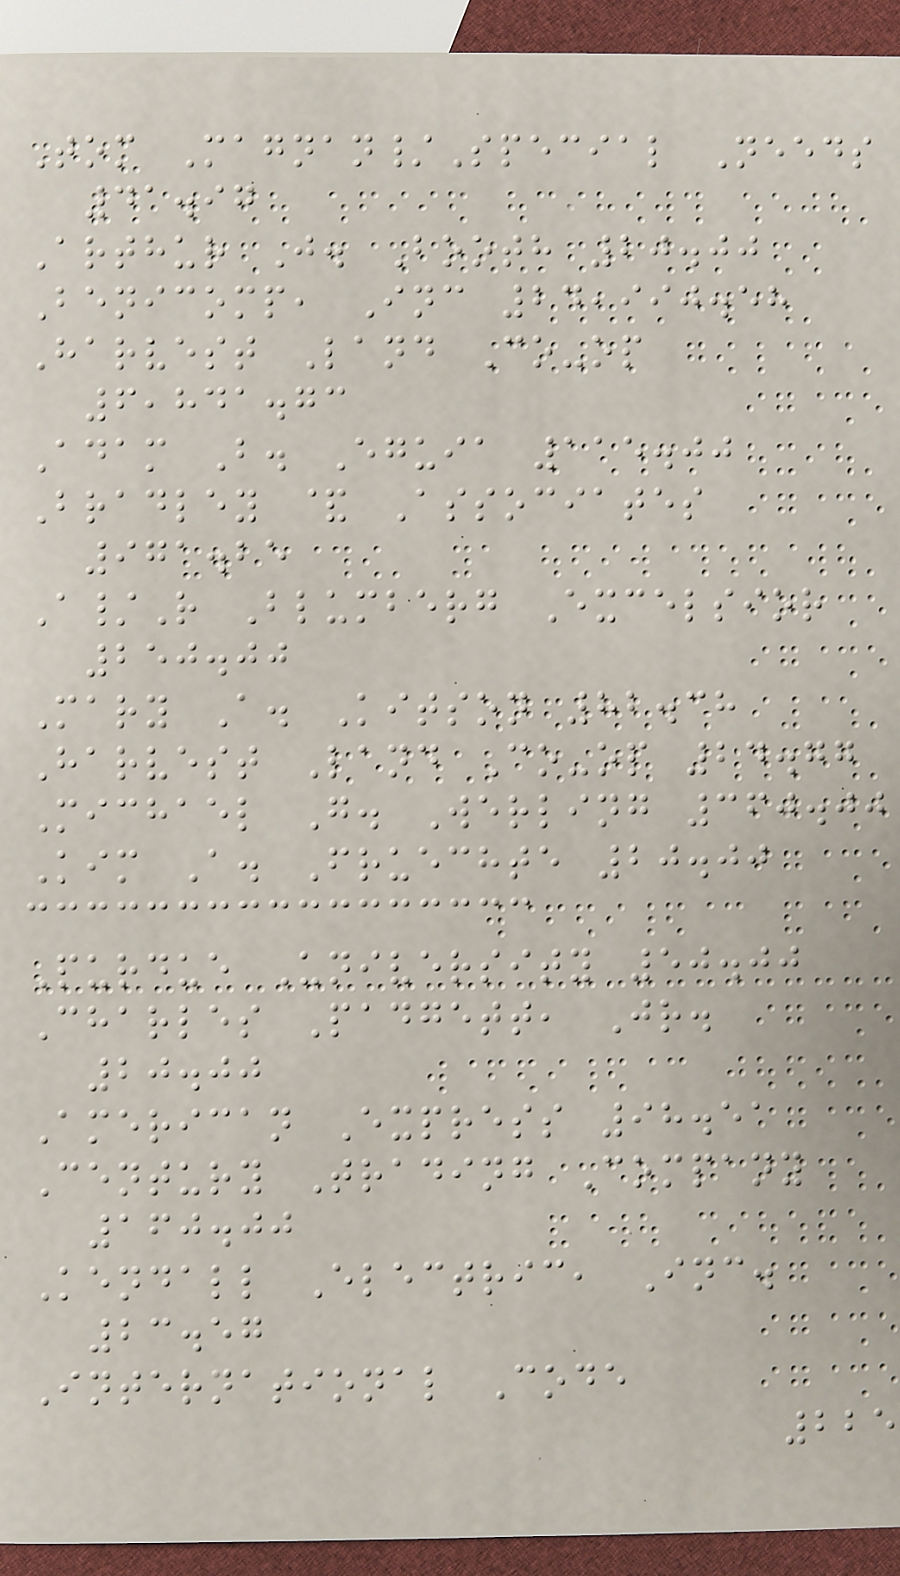Tom Magnan/Special Needs
41.97
Arthur J. Booth 20.00
Benicomp, Inc 24,990.58
Harvest Land Co-op
6,841.73
Adam B. Eguia 115.00
Bradley & Associates
971.25
A/R Blumberg Excelsior
250.00
Mary A. Kitson 82.38
Harvest Land Co-op 24.77
Michael G. Werling 360.00
Kim A. Fruechte 20.00
Purdue University 50.00
Charles Padgett, Jr.
20.00
American Express 98.51
Century Trading Company
160.00
Kendall Electric, Inc.
23.57
International Code
225
